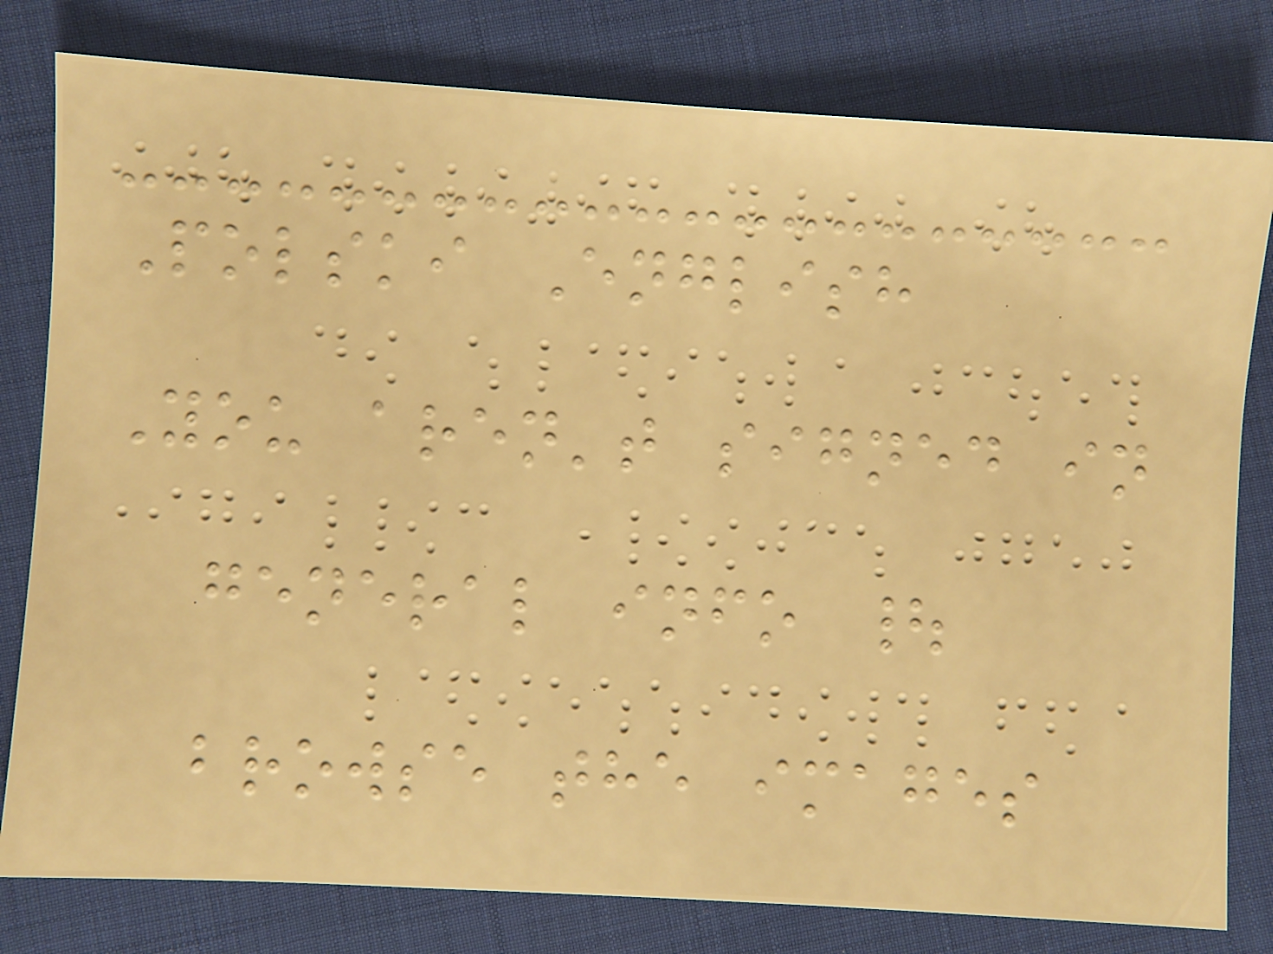Polski English
You aren't signed in
general info |
browse the images
